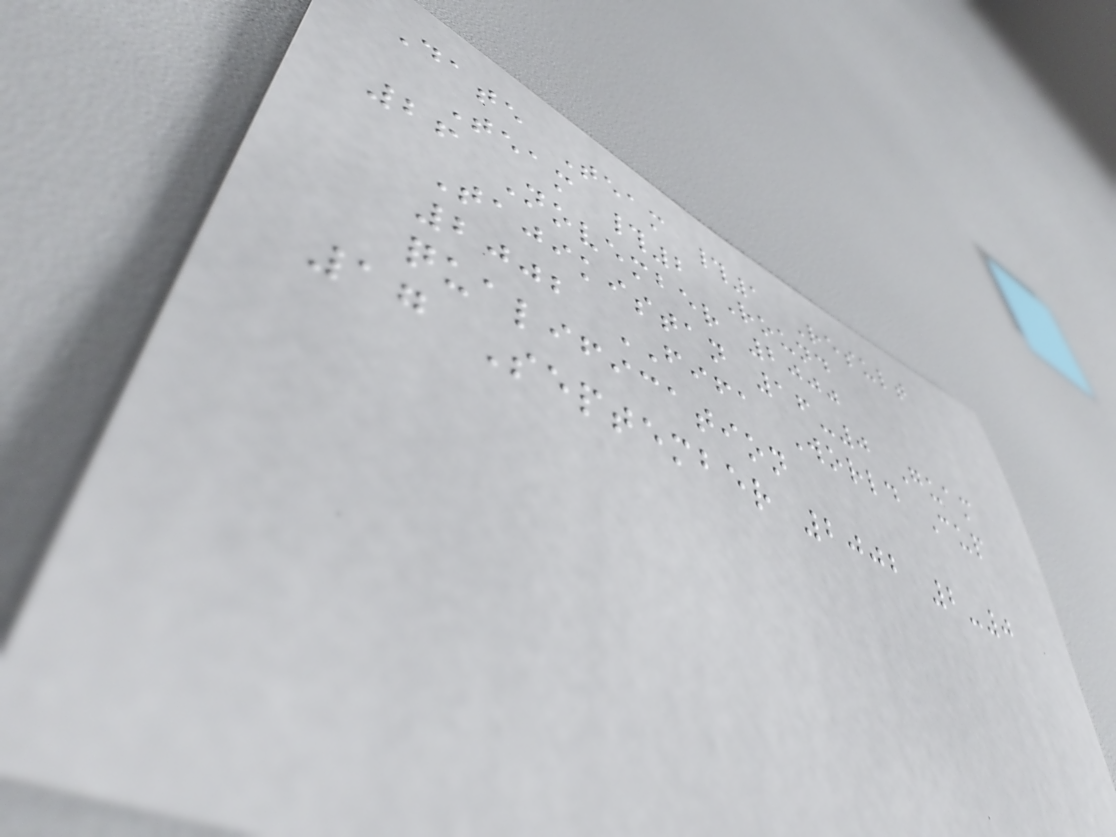Date Team #1 Result
Team #2 Round
26 November 2000
Tajikistan 16-0 Guam
2002 FIFA World Cup
qualification
17 September 2002 2-0
